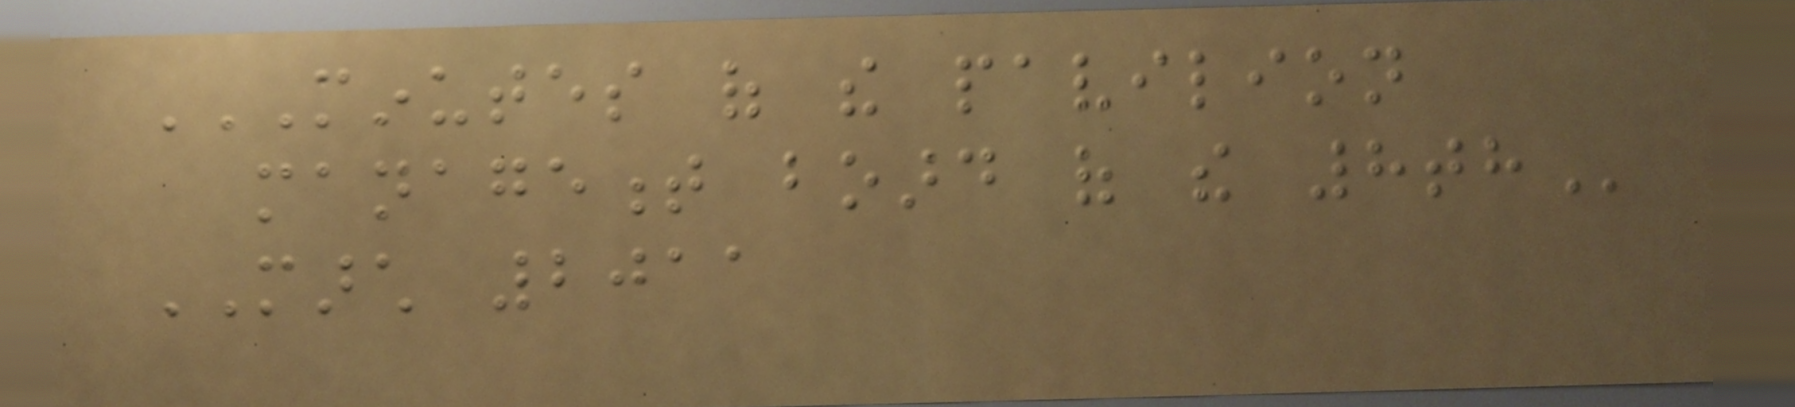MINUTES OF THE PAVILION
MANAGEMENT BOARD OF THE 8TH
MARCH 2011
